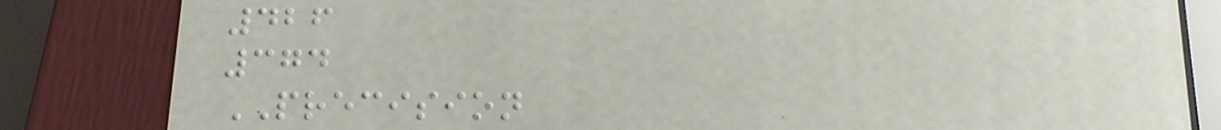426
374
PRECISION
